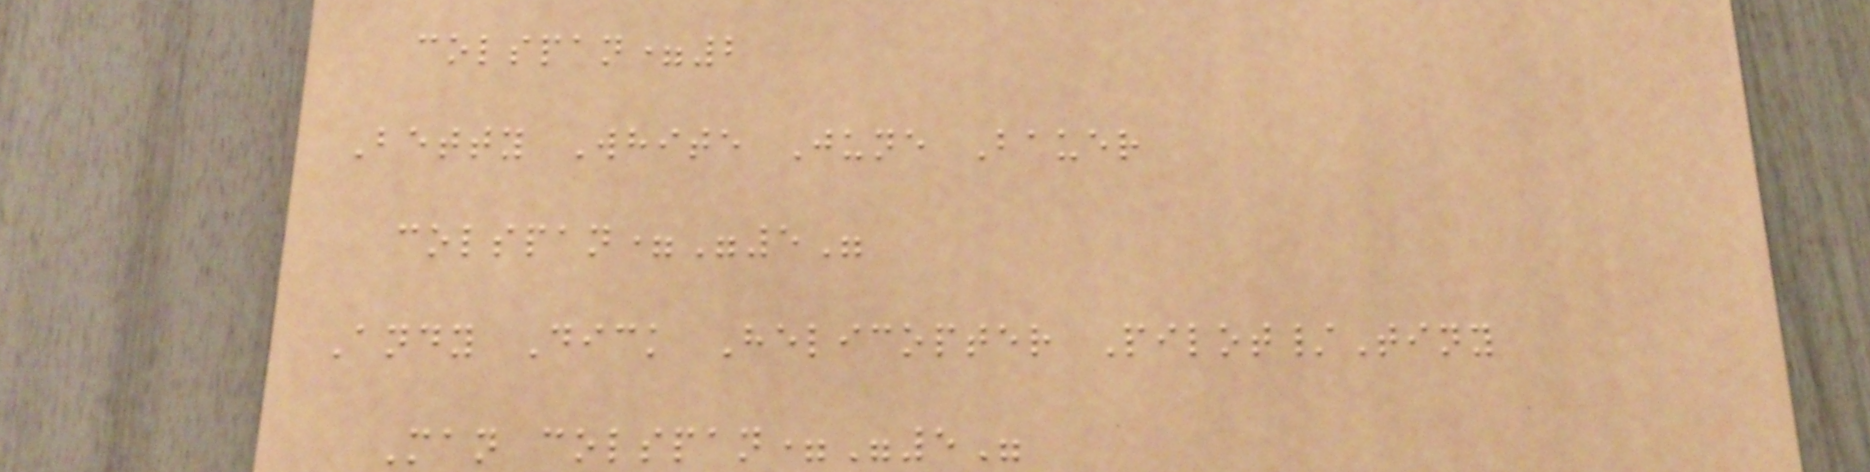colspan=2
Betty White June Bauer
colspan="5"
Andy Dick Helicopter Pilot/Tiny
Man colspan="5"
